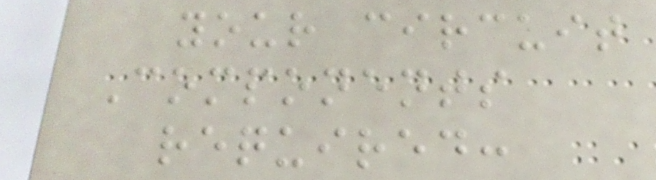your circuit
Components
required:
